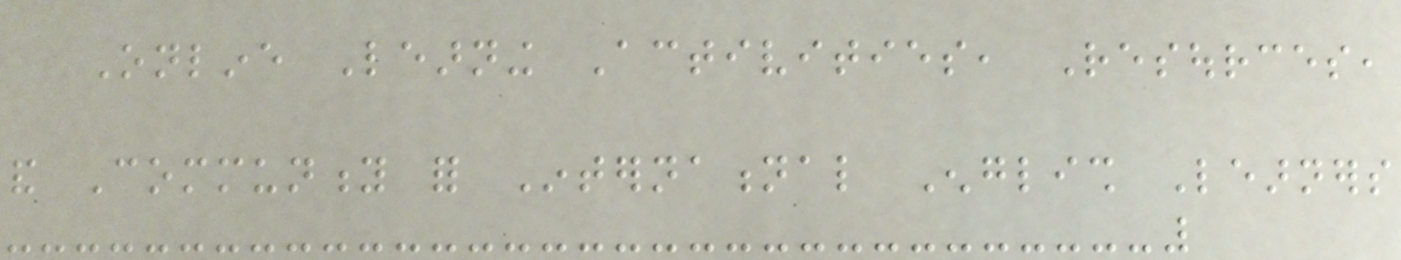Online Learning Activities, Resources,
and Community for International English Learners
